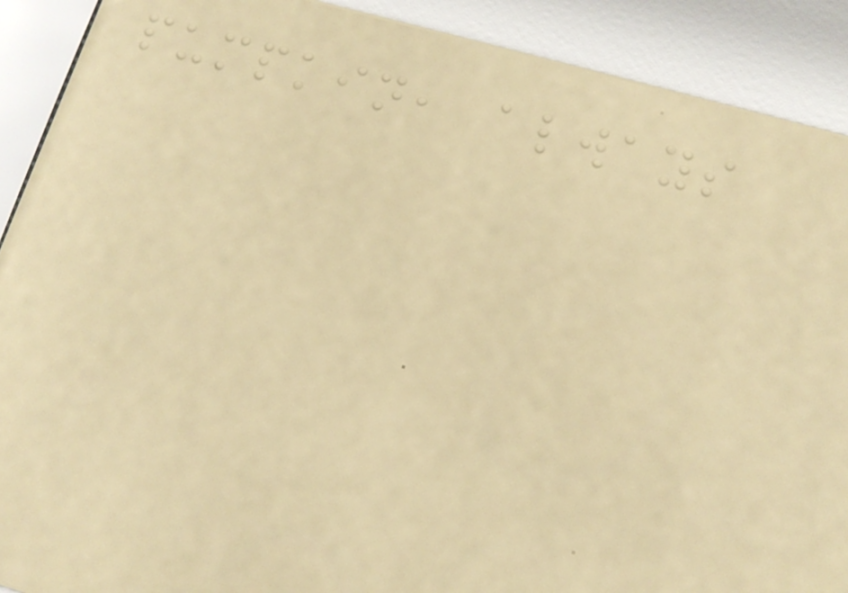pumpkin, always
